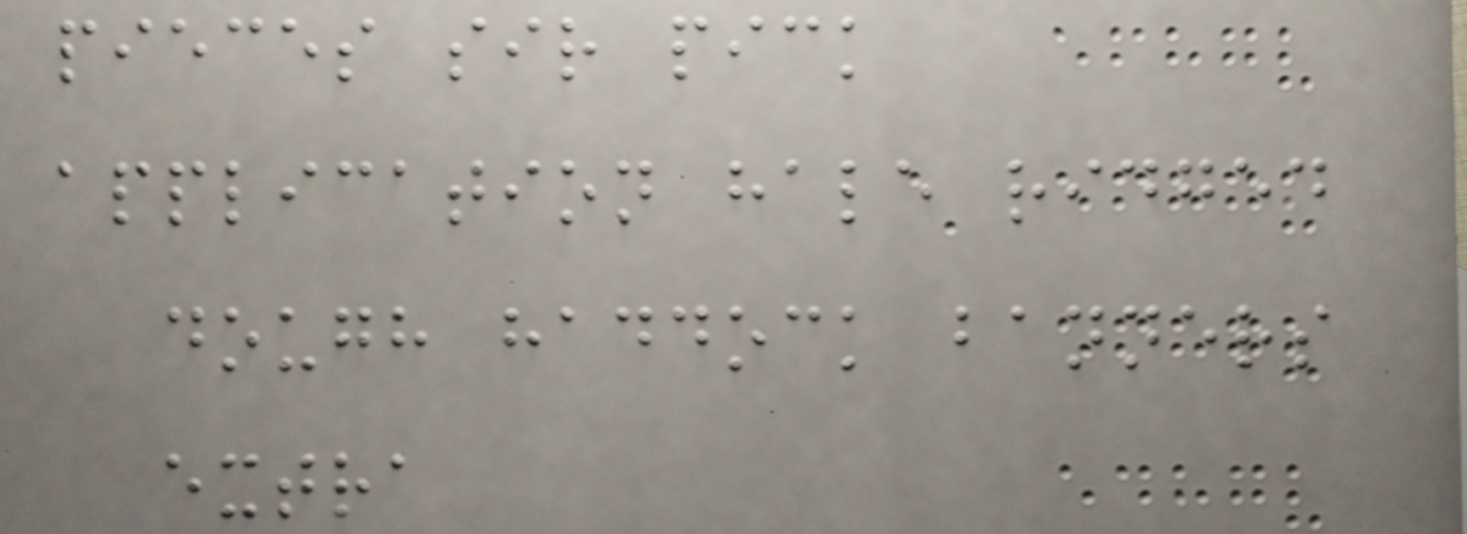pieces sir pick
application hale ridged
dough haddock banners
extra
